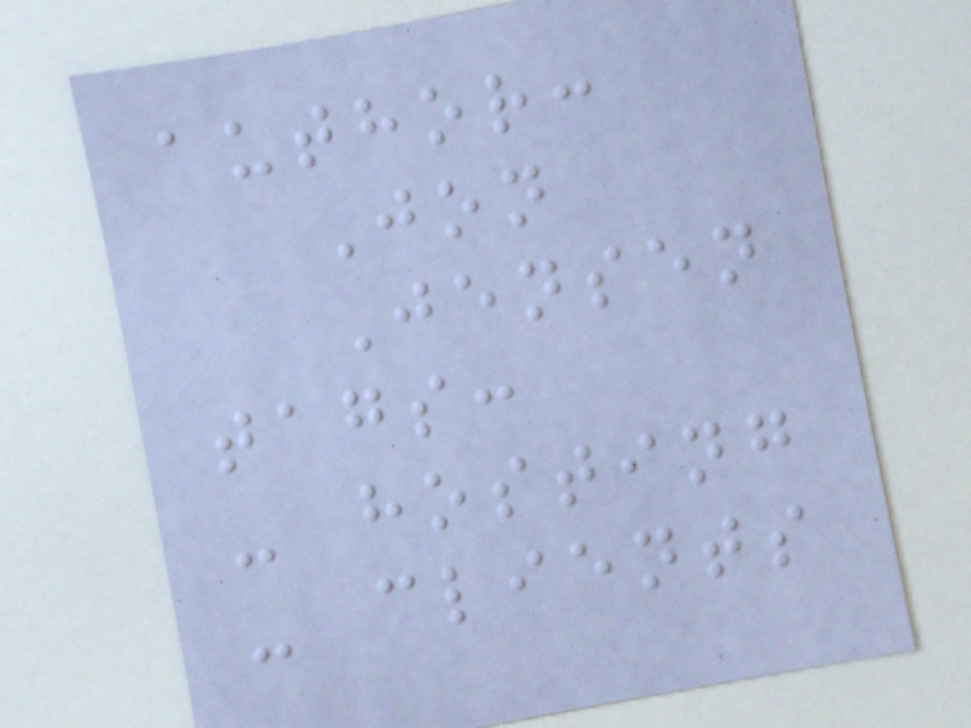author:
Jon
Jensen
tags:
- hosting
- clients
